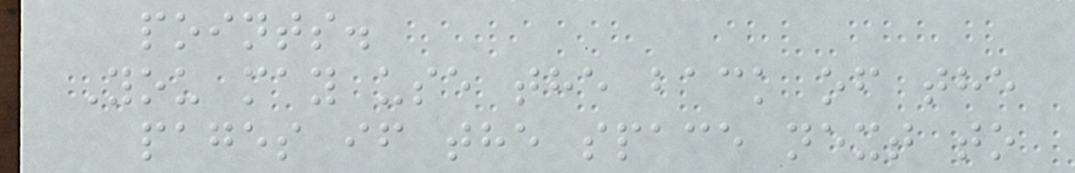points.
You may use the back of the
pages if the space next to
